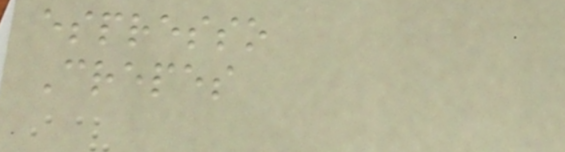espresso
Crepes
